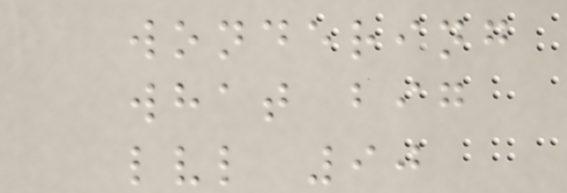wondering
what big
lvl 90
